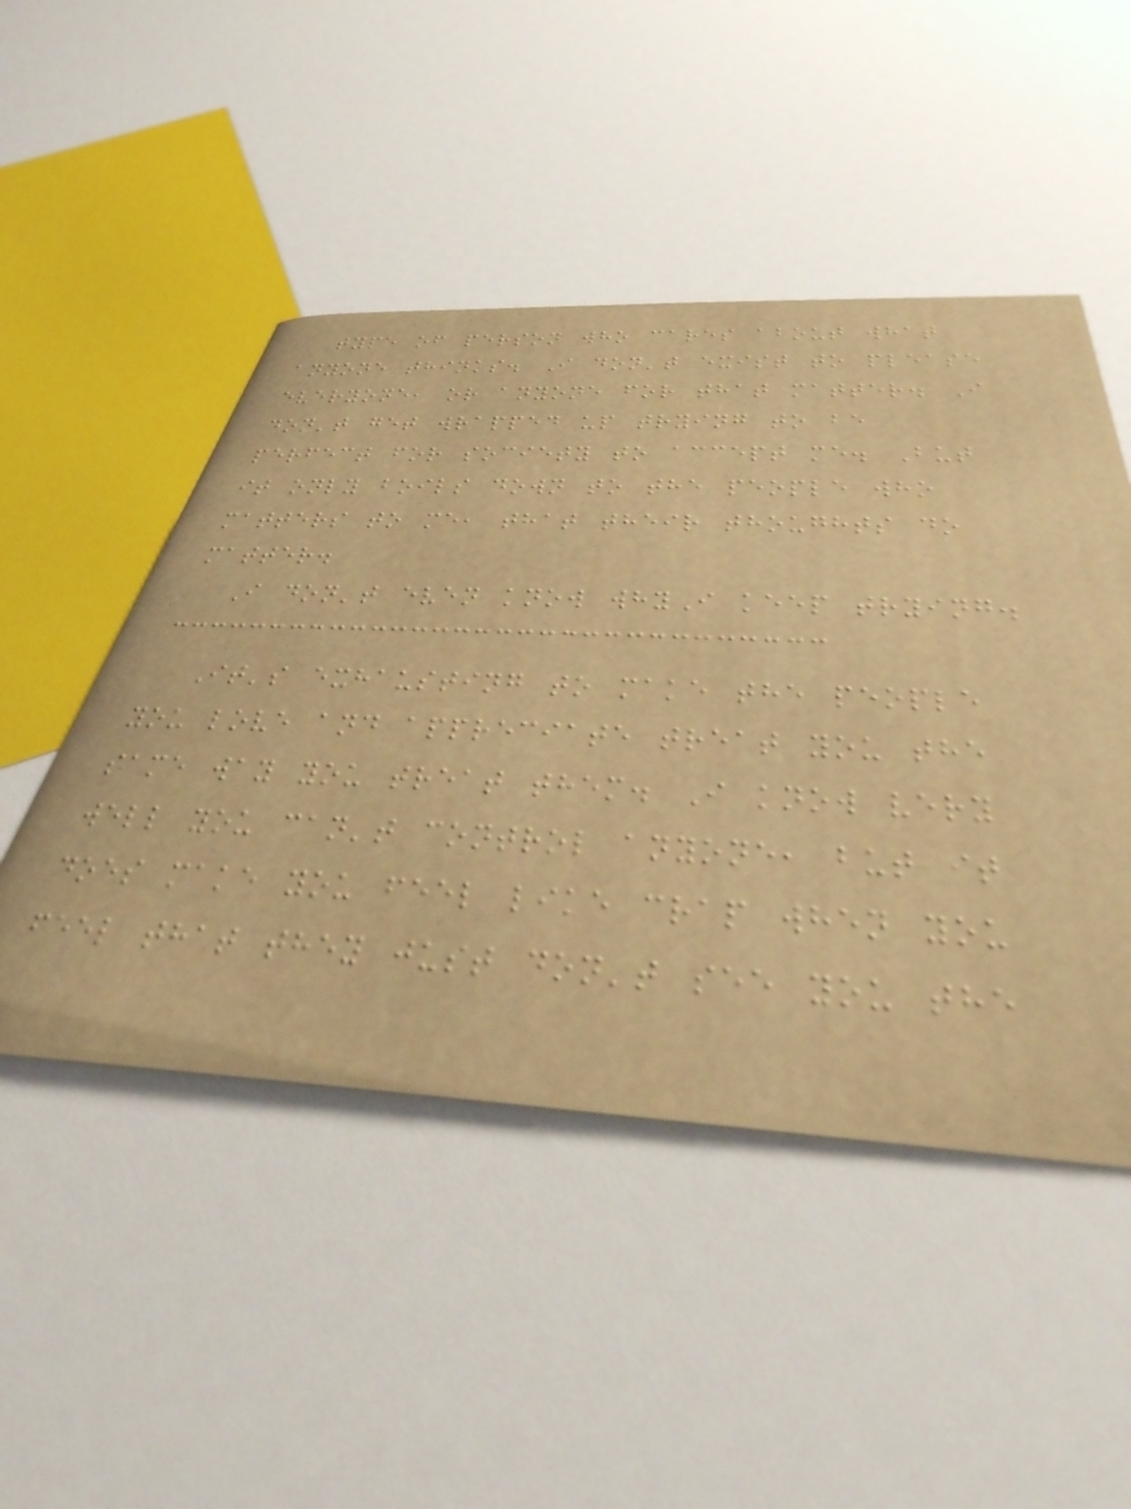type of person who cares about what
anyone thinks. I don't exist to please
everyone, or anyone for that matter. I
don't get wrapped up trying to be
perfect for society to accept me. But
it only boils down to the people who
matters to me, that their thoughts do
matter.
I don't even know whyI keep trying.
It's exhausting to make the people
you love and appreciate treat you the
same way you treat them. I know very
well you can't control anyone, but it
does make you feel like crap when you
feel that they just don't see you the
